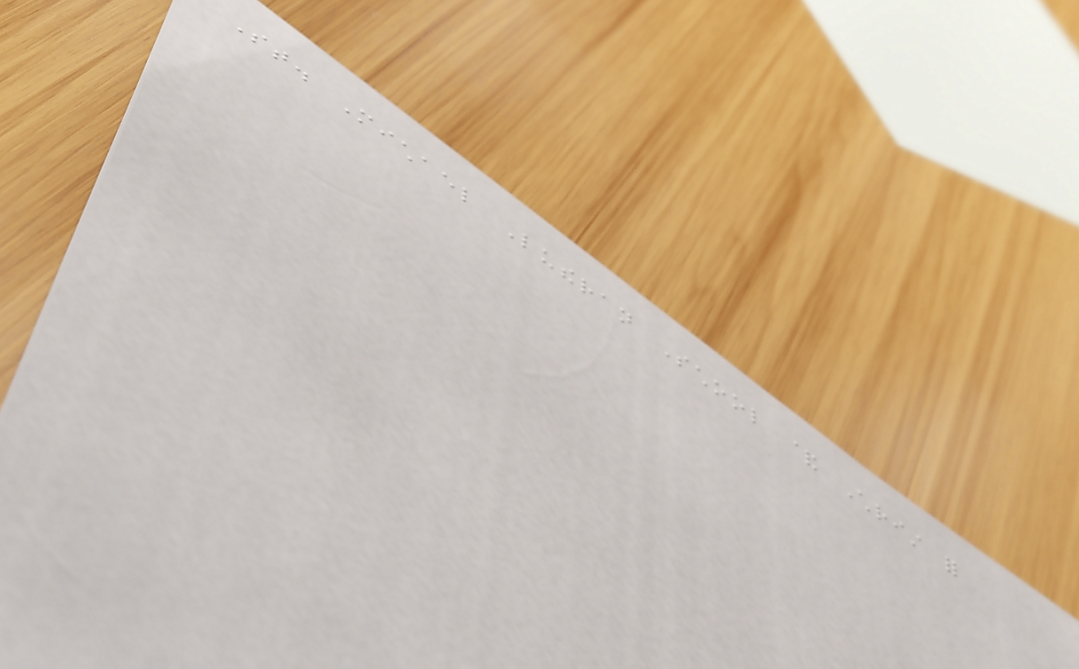St. Michael Lutheran School & Christ for
